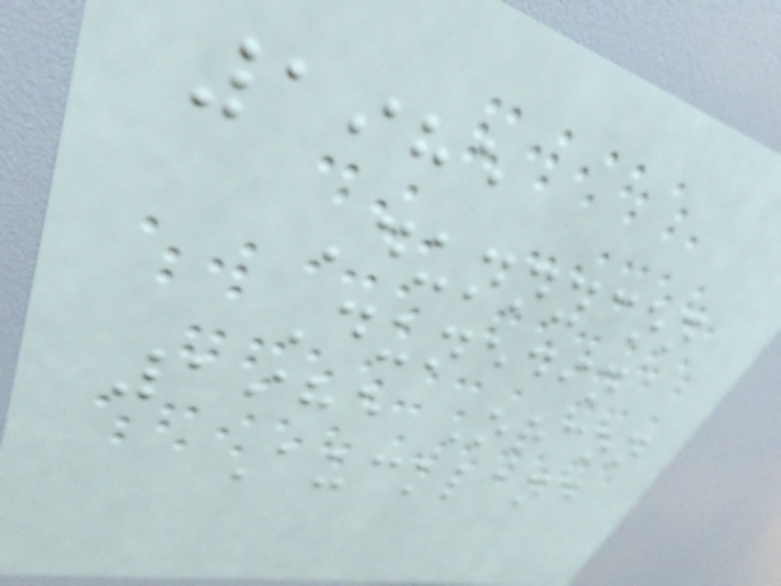1985
Dunnycon
Dunedin
1985 Orcon
Auckland
